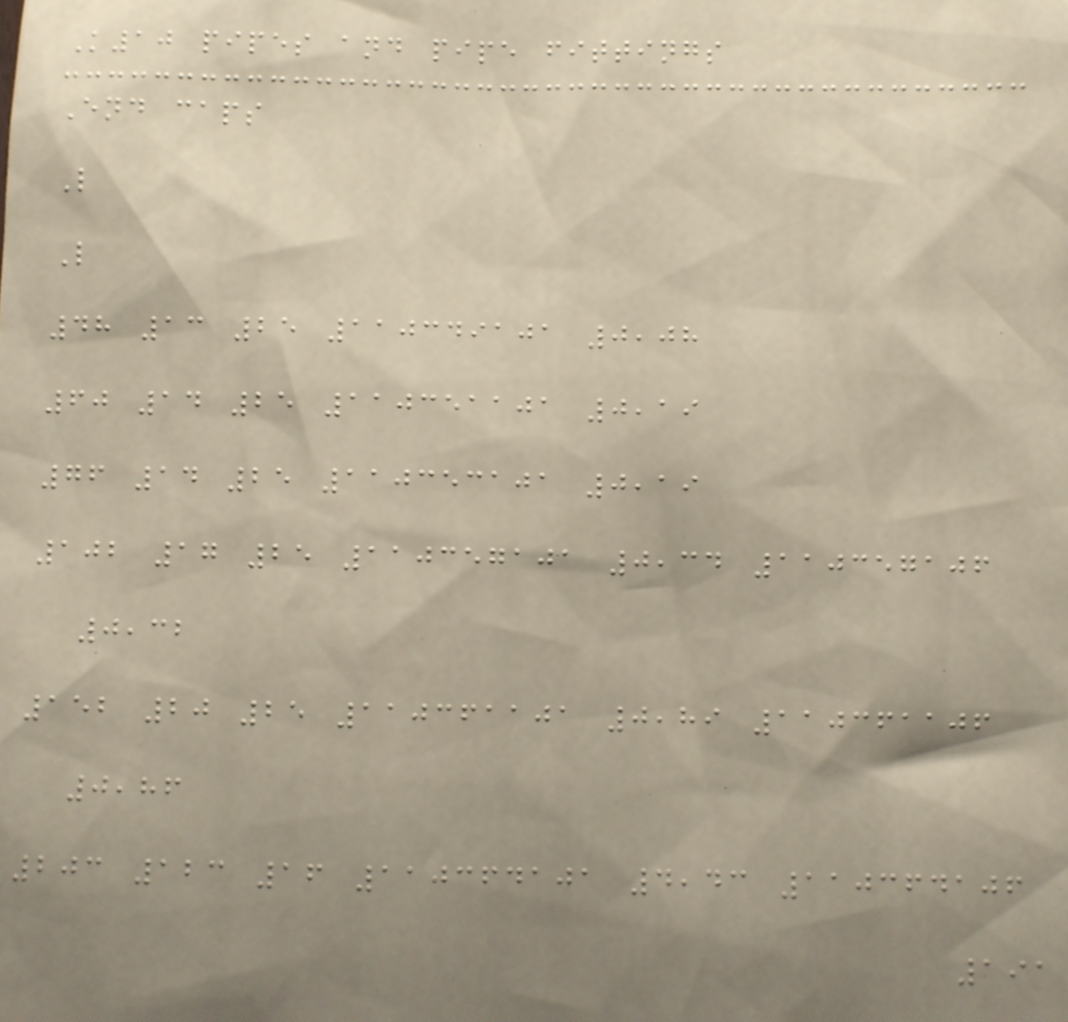K10 pipes and pipe fittings
End caps
L
L
48 13 25 110349101 0,08
60 14 25 110351101 0,19
76 14 25 110353101 0,19
102 17 25 110357101 0,34 110357106
0,32
152 20 25 110361101 0,89 110361106
0,86
203 123 16 110364101 4,43 110364106
191
